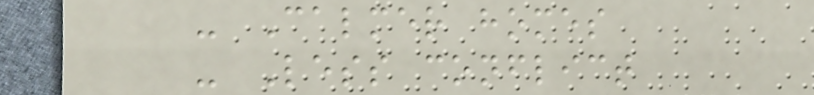- Calmer homes
- Less conflict
